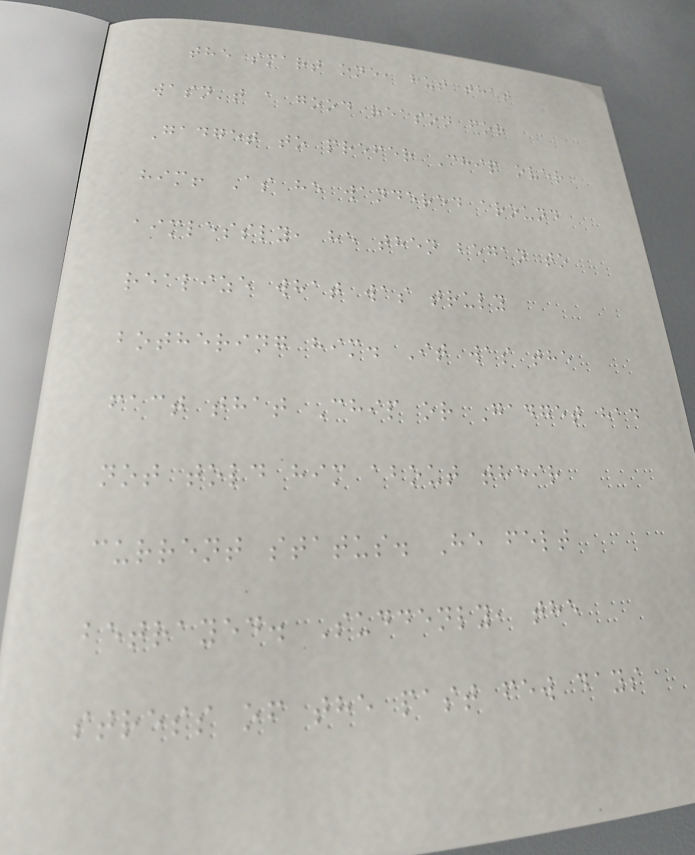the smart one, but that
wasn't a good reason for
Gadget to prefer Chip over
him! As he wandered around
aimlessly, he then began to
realize what was truly
bothering him. It was the
fact that Chip or Gadget had
not told him about their
current status. He felt
betrayed. Suddenly, the
stress of the past few days
